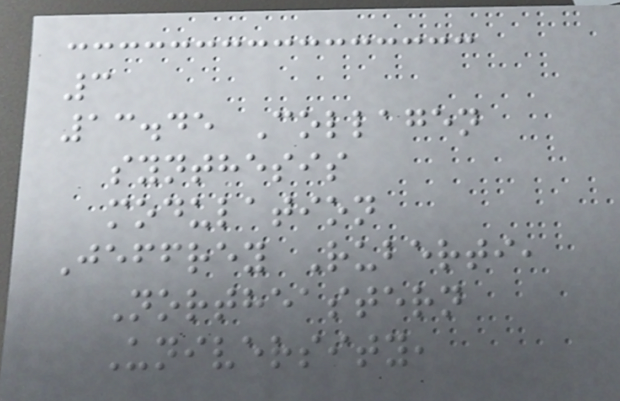3
13.45 Collagen
synthesis
modulation
Jeffrey Ruberti,
Northeastern
University,
